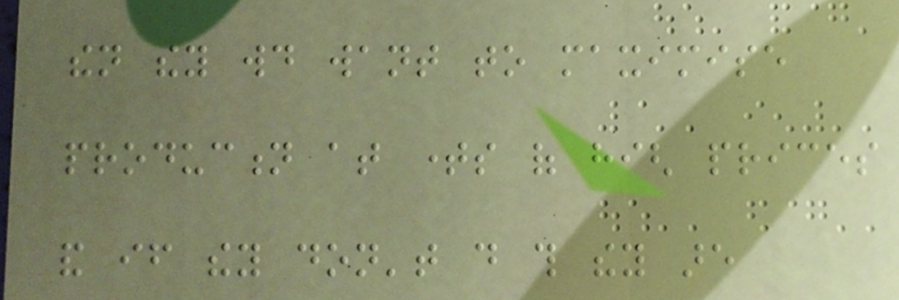then they would want to maximise
production at times of high prices
and if they don't do this they are
